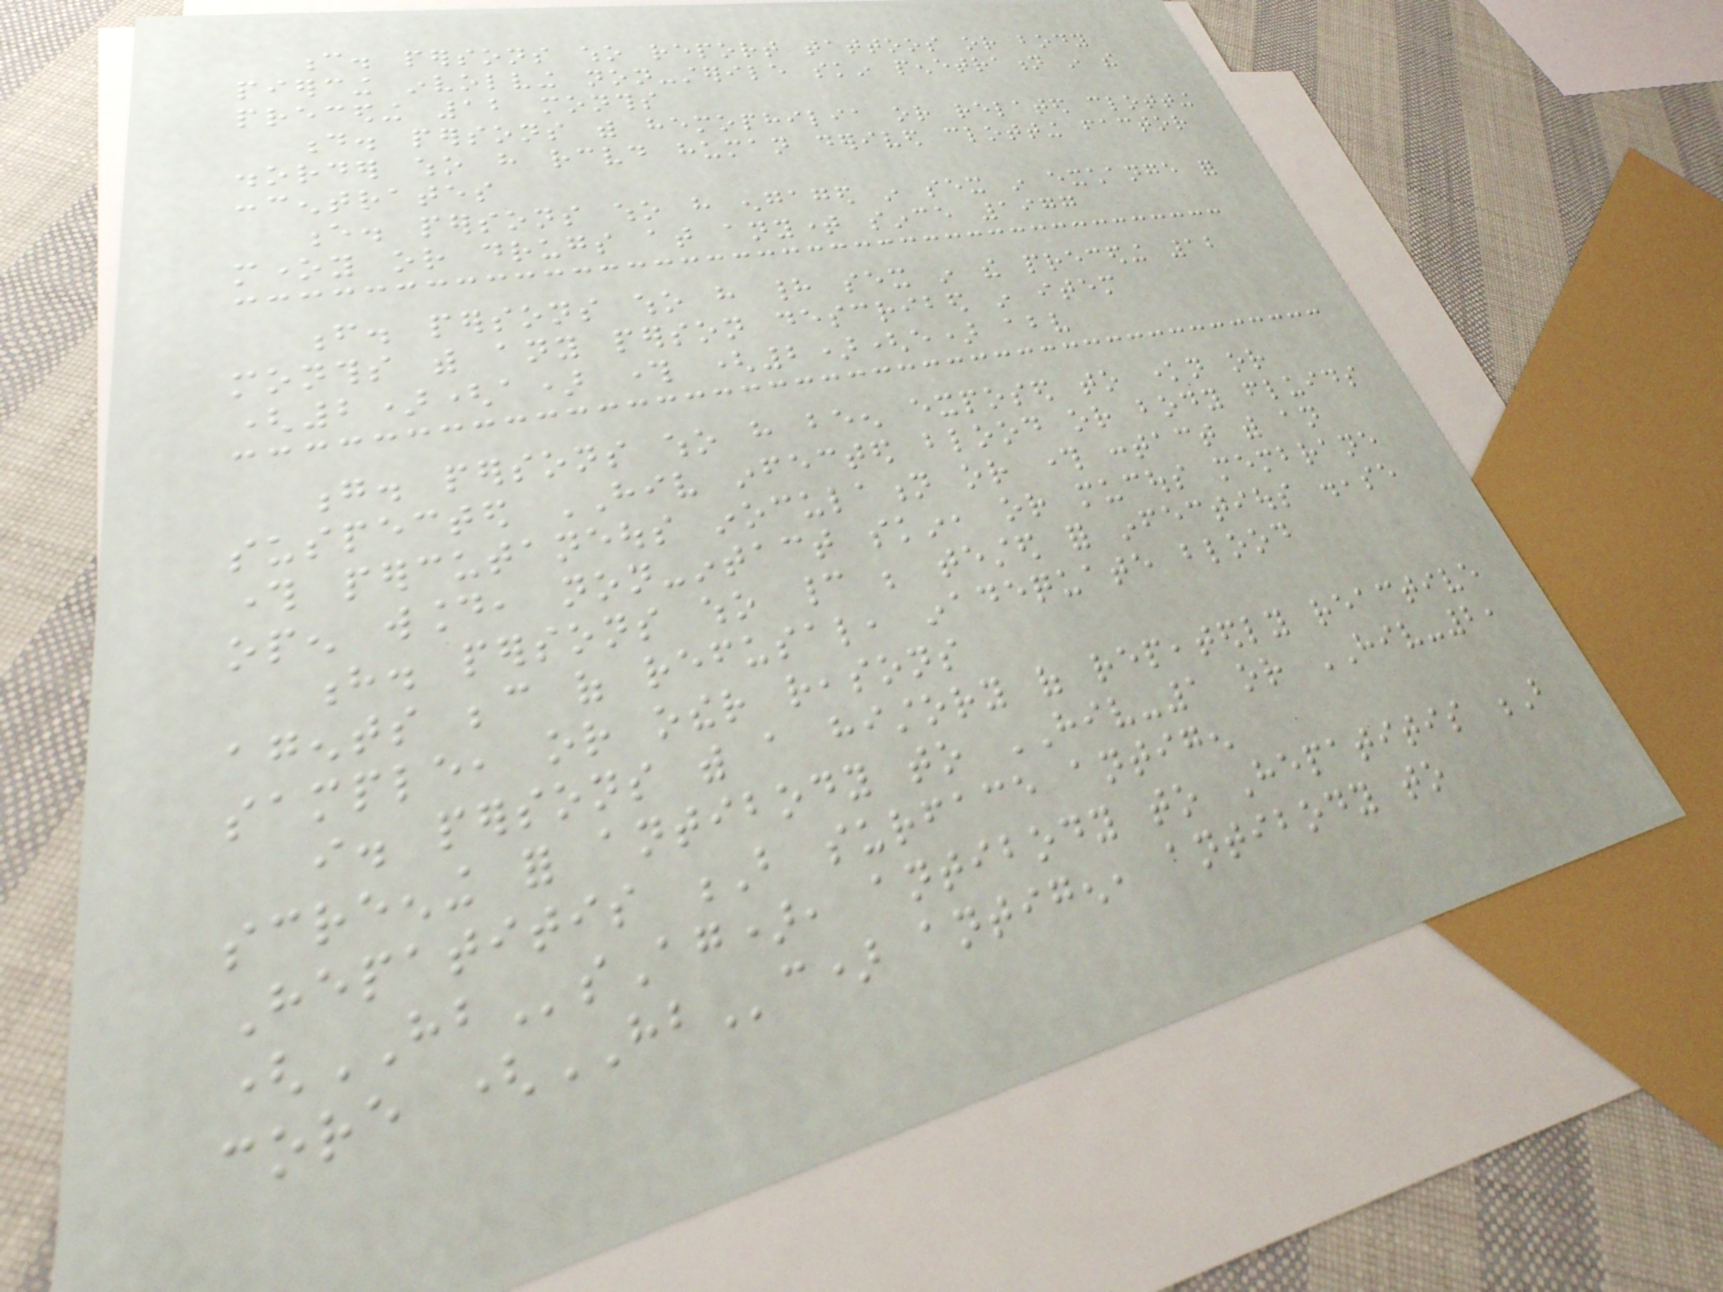c. persons who report tattoos or body
piercing involving non-sterile skin penetration in the
preceding 12 months
d. persons with hemophilia or related clotting
disorder who have received human derived clotting factor
concentrates
e. persons who have engaged in sex in exchange for
money or drugs at anytime since 1977
f. persons who have had sex in the preceding 12
months with any person described in item
(2)(a) through (2)(e) above
g. persons who have been exposed to known or
suspected HIV infected blood or body fluids
through percutaneous inoculation or through contact with an
open wound, non-intact skin, or mucous membrane
h. persons who cannot be tested for infectious disease
agents because of refusal, inadequate blood
sample, or other reasons
i. persons with a history of repeatedly reactive
screening for antibody to HIV-1 or HIV-2,
Hepatitis B surface antigen
(HBsAg), antibody to Hepatitis B
core (HBc) antigen, antibody to
